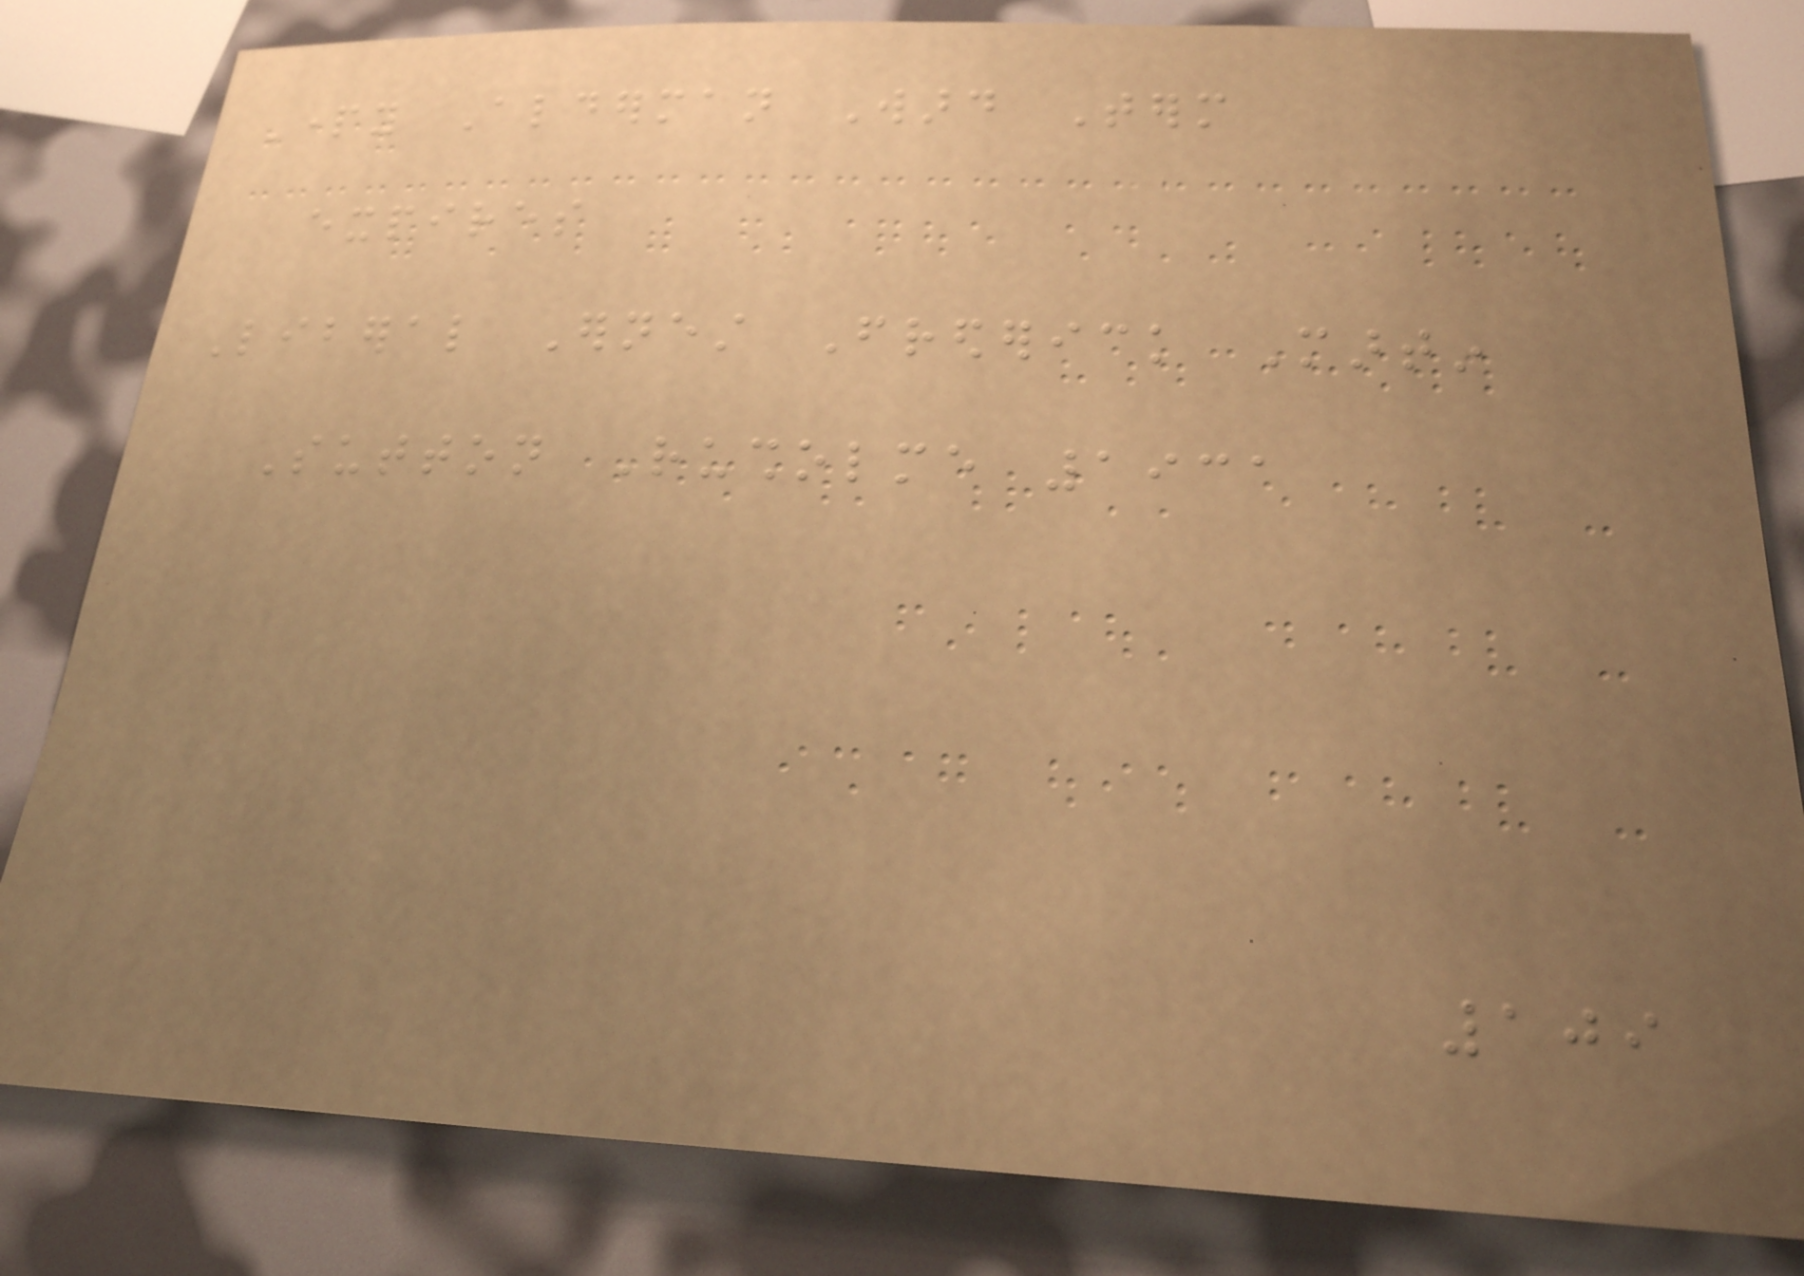Party Alderman Ward Term
expires
Liberal Ernest Frederick Martin
Sutton Rusholme 1931
109
